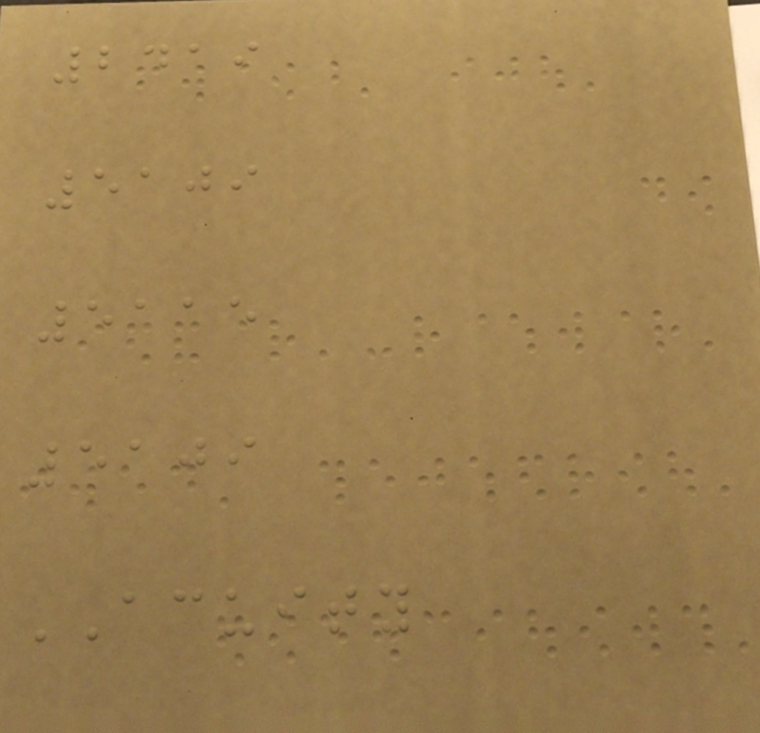2419
5109
5115
5109
ACUITY
